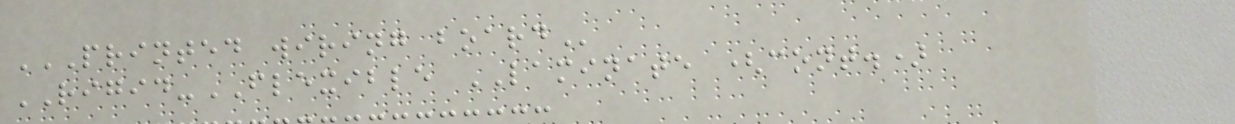PRINTED WIRING BOARD
RIGID-FLEXIBLE LAMINATE (cont.)
